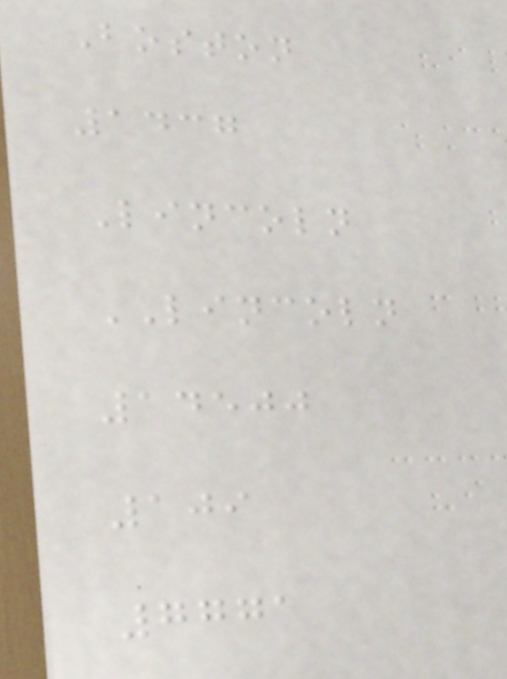Boston
1437
Lincoln
LINCOLN
14500
109
7771
